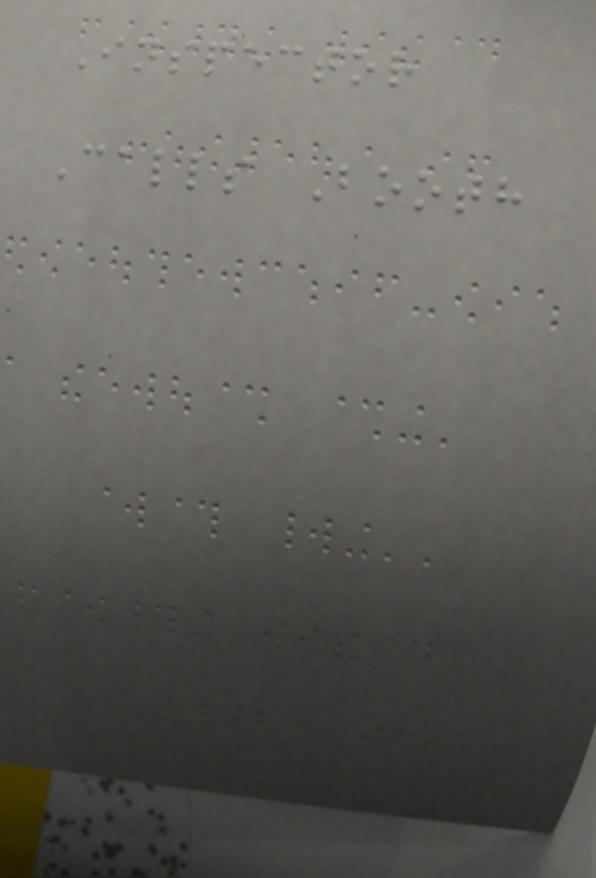Inspector
Calls Booth
